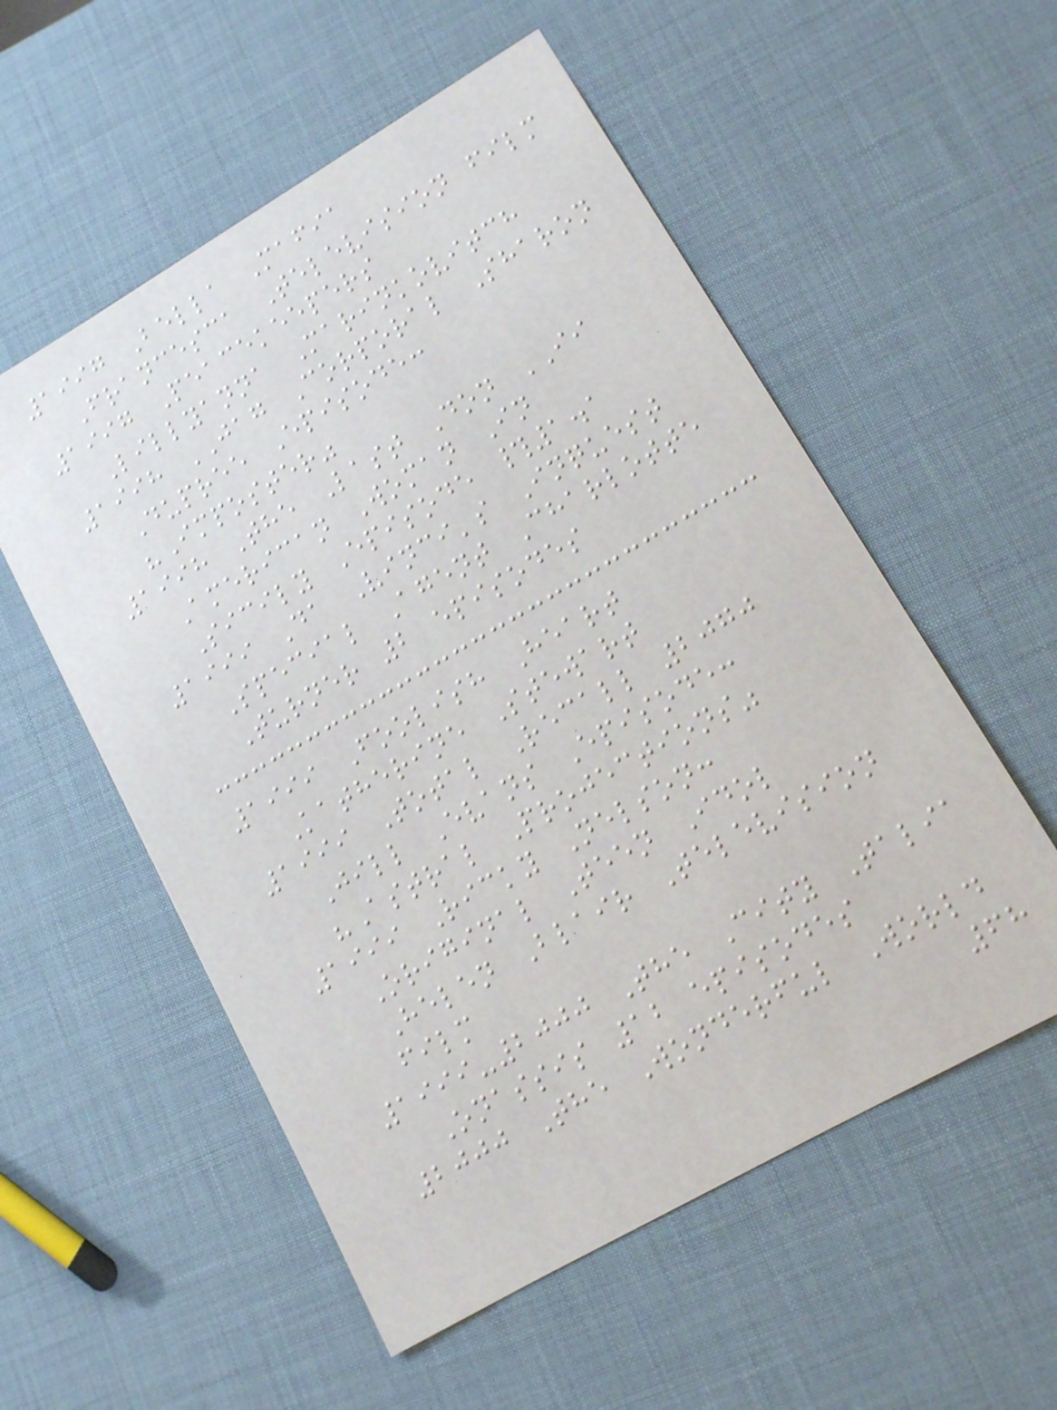1997 Bella Mafia
Francesca Television film
1997 Peacekeepers
Lillyanna Marinkovitch
1998 JAG Corporal Sharon
Dupree Episode:
"Imposter"
1998 The Last Don II
American Woman In
Sicily Episode #1.1
1999 Da Vinci's Inquest
Special Agent Charlotte
Turner 2 episodes
1999 Foolish Heart
Katherine Stewart
1999 Total Recall 2070
Jill Evans Episode:
"Astral Projections"
1999 Ricky Nelson:
Original Teen Idol
Helen Blair Television
film
1999-2000 The City Talia
Onassis 12 episodes
2000 The Wonderful World
68
